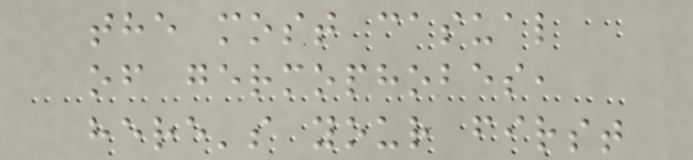the most casual
of germophobes,
here's your first
